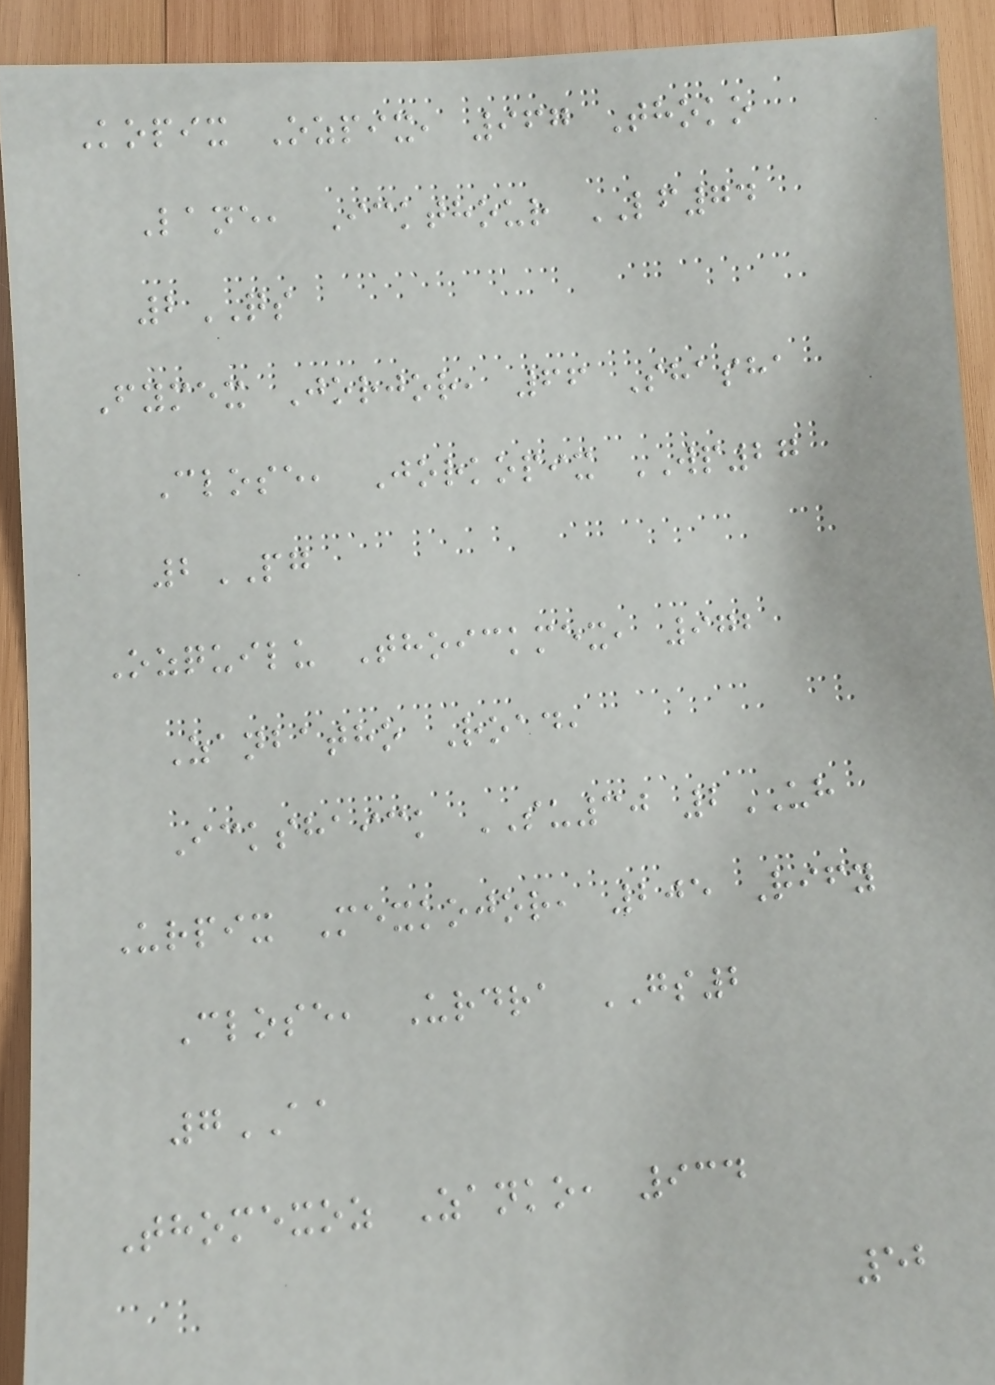Kopix Ozpix, 967 Thoko
Lane, Ickthour LF74
2QS
Fymex Jorjor, 66 Shasha
Close, Jorkopix WP27
2PG
Ozquilu Thoickmex, 972
Zanbatho Road,
Ickshaick SU30 2UH
Urpix Mexkojor, 205 Rify
Close, Urdra GS2
7AA
Thomexoz Zanko, 934
52
